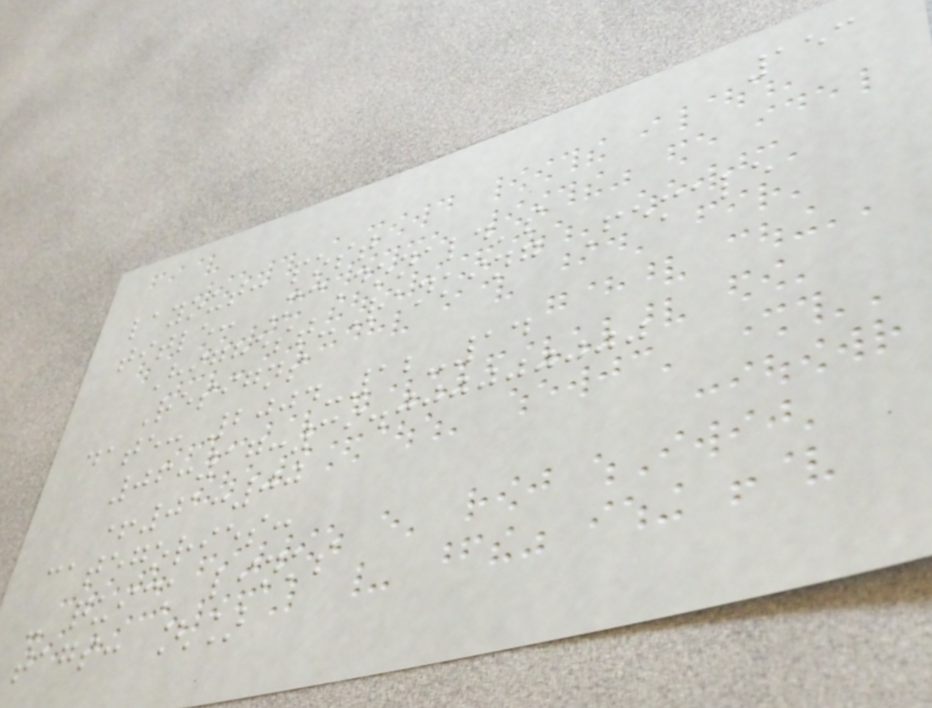153
layout: post
title: McDonald's
Highest-Ranking Female
Resigns
date: 2004-12-14
06:17:39.000000000
+01:00
categories:
- quick links
tags: []
